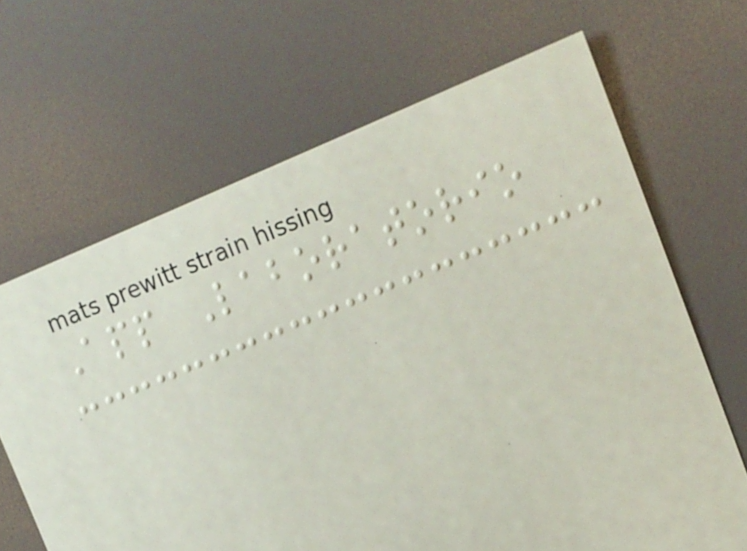App Laboratorio
